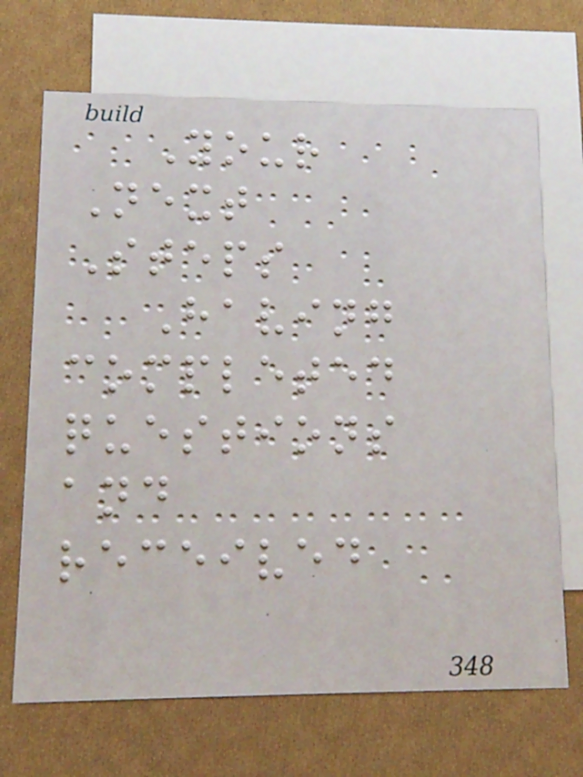Your
Next
Steps
Having
completed
questions
and
received
